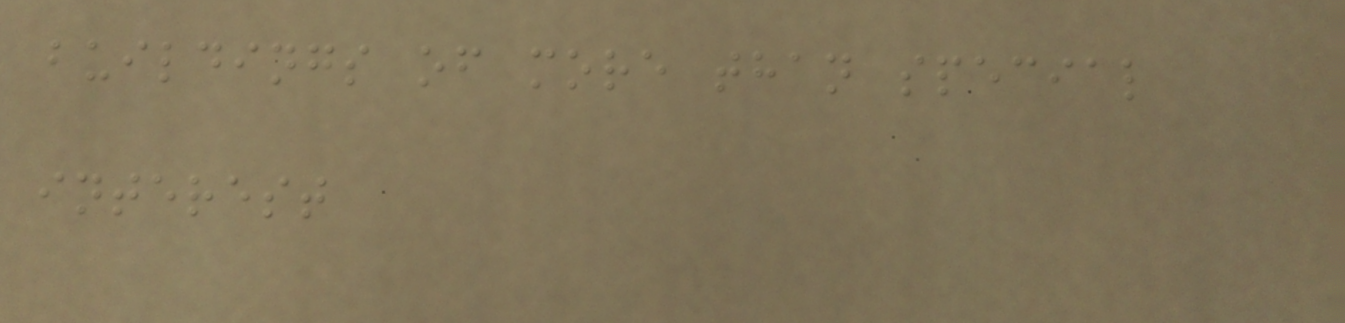buildings of more than special
interest
